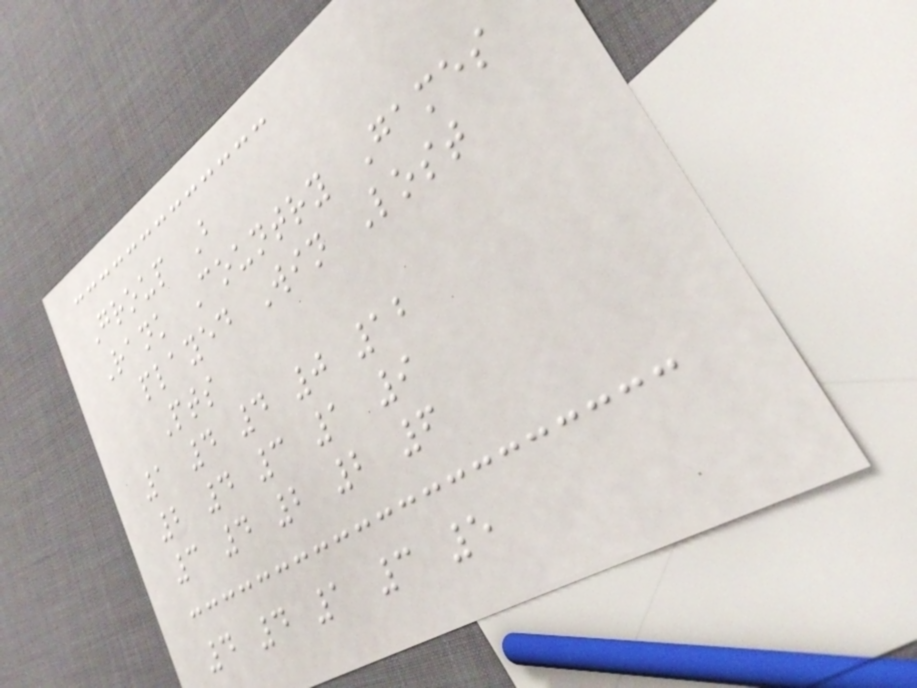Group B
Rank Country Games
played Win Lost
Pts
1 4 4 0 12
2 4 3 1 9
3 4 2 2 6
4 4 1 3 5
